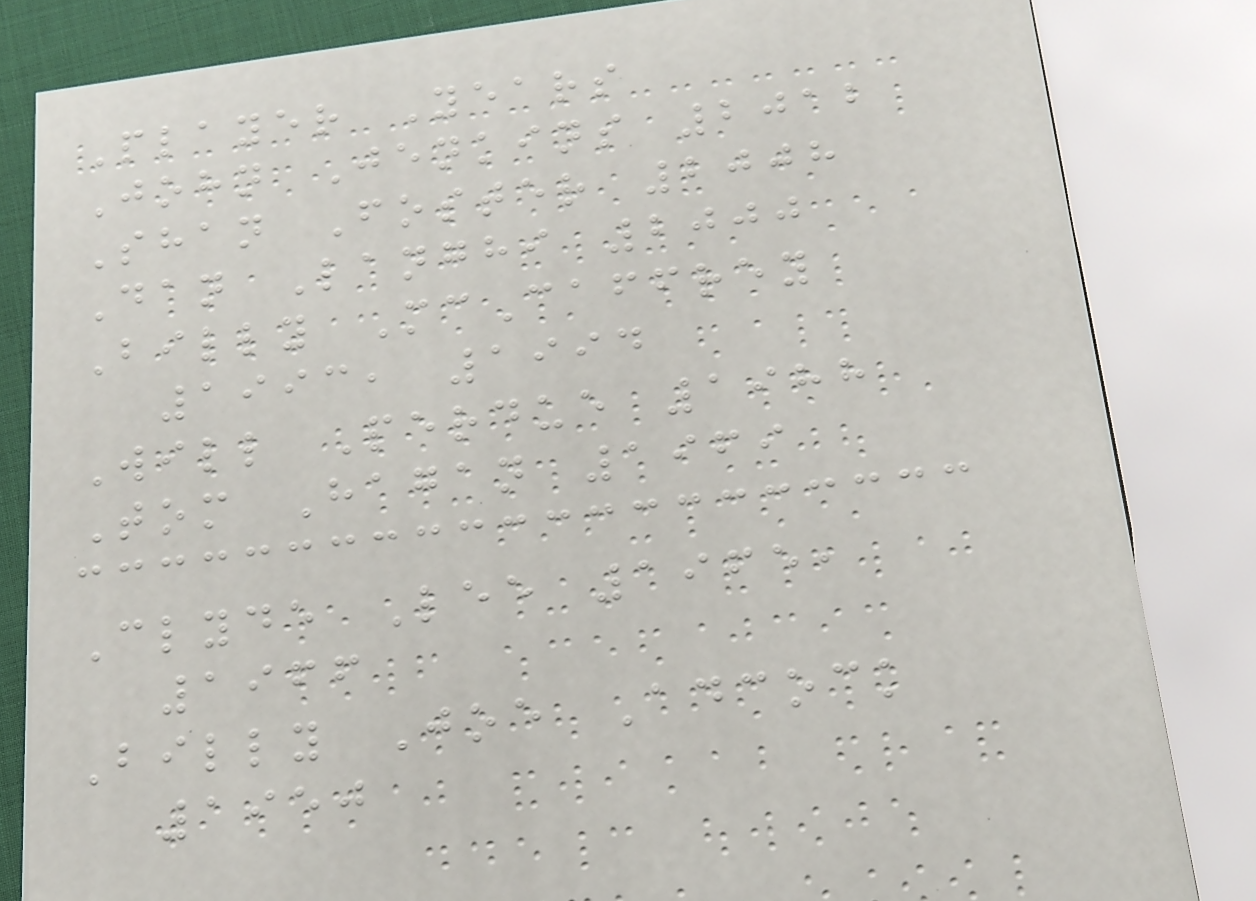Player Years
John Jenkins 2012
Shan Foster 2008
Dan Langhi 2000
Billy McCaffrey
1993, 1994
Will Perdue 1988
Tom Hagan 1969
Clyde Lee 1965,
1966
Billy Joe Adcock
1950
